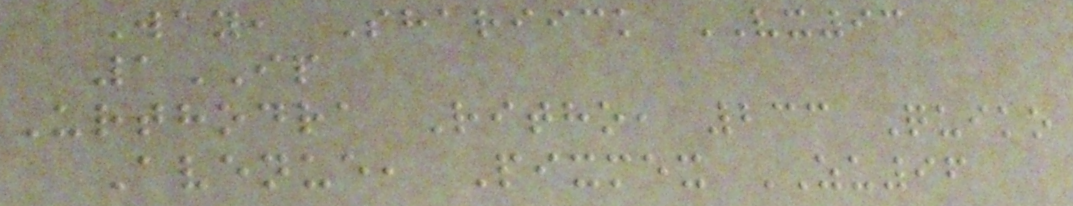Way, Shariick VX93
1IP
Urthodra Ritho, 233 Quiko
Avenue, Pixmex ZU96
